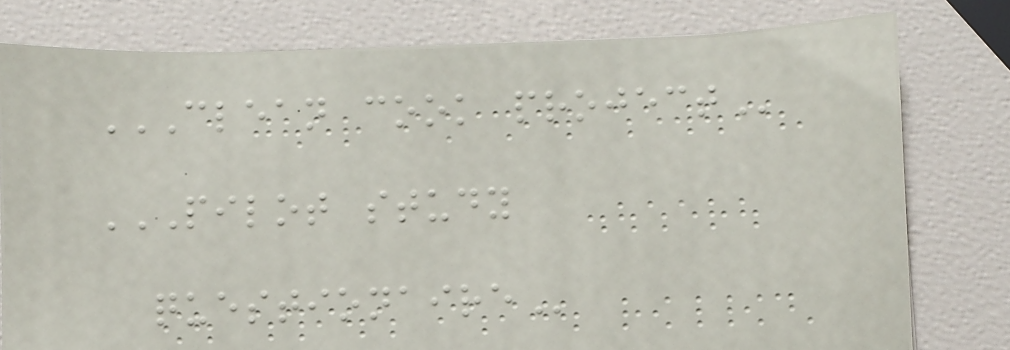CLEAN COOK PROJECT
PILOT STUDY
QUESTIONAIRE
